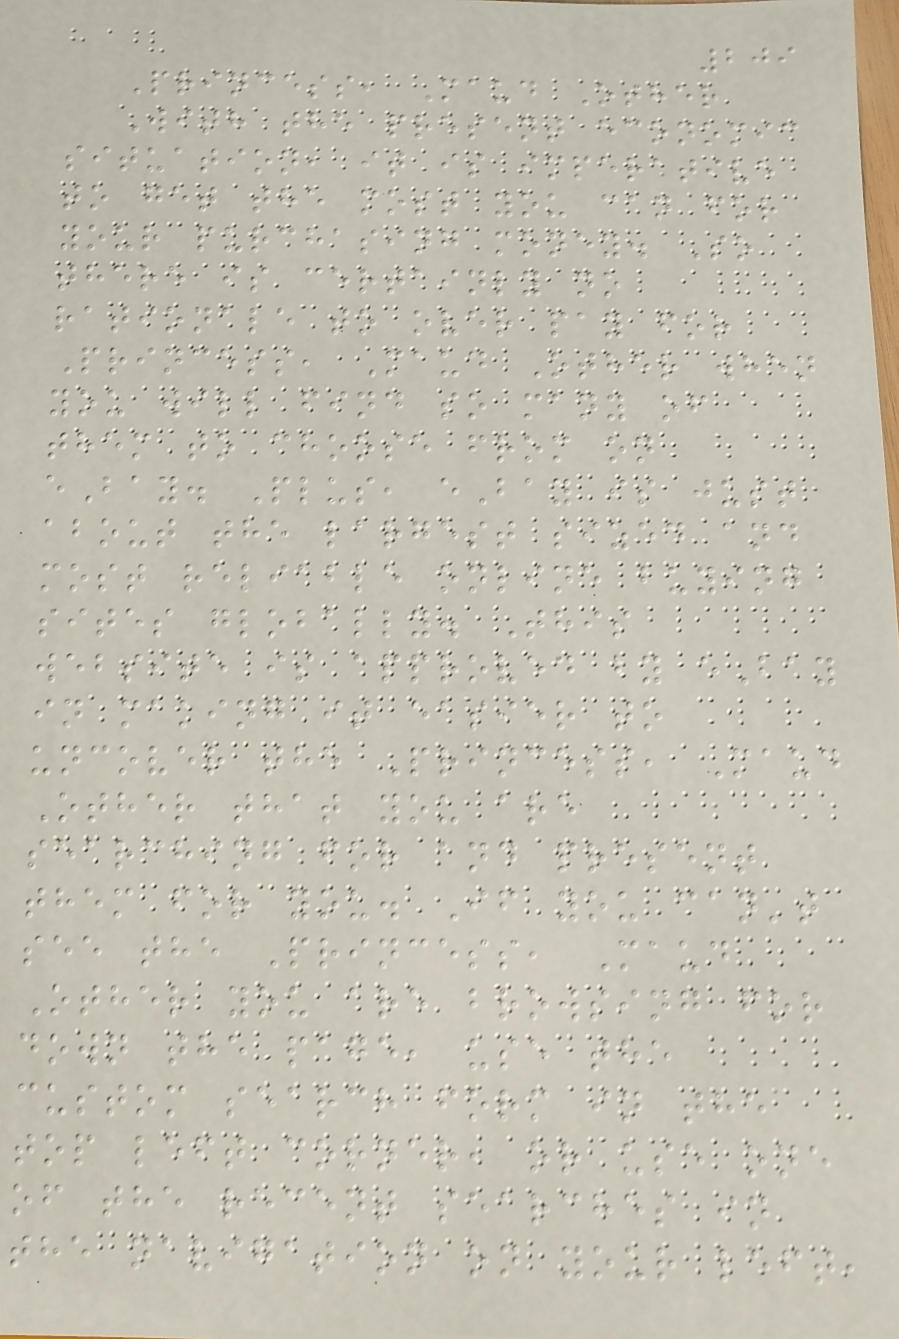209
Princess, Maud Other
With the present economic
situation, it is imperative
to get the most you can for
your purchasing money. So
there is certainly no
rationale to over pay for
Princess, Maud Other when
you will find so many of
them to choose from on
eBay. Plus, eBay is just
about the largest sized and
most reliable online buying
sites globally. This
website is approved by eBay
in making it easier to
uncover the Princess, Maud
Other that you are
searching for and present
them for you. If you can't
see the Princess, Maud
Other you are browsing for
down the page, use the
custom search form in the
top left corner, or use one
of the recent searches in
the navigation on your left,
